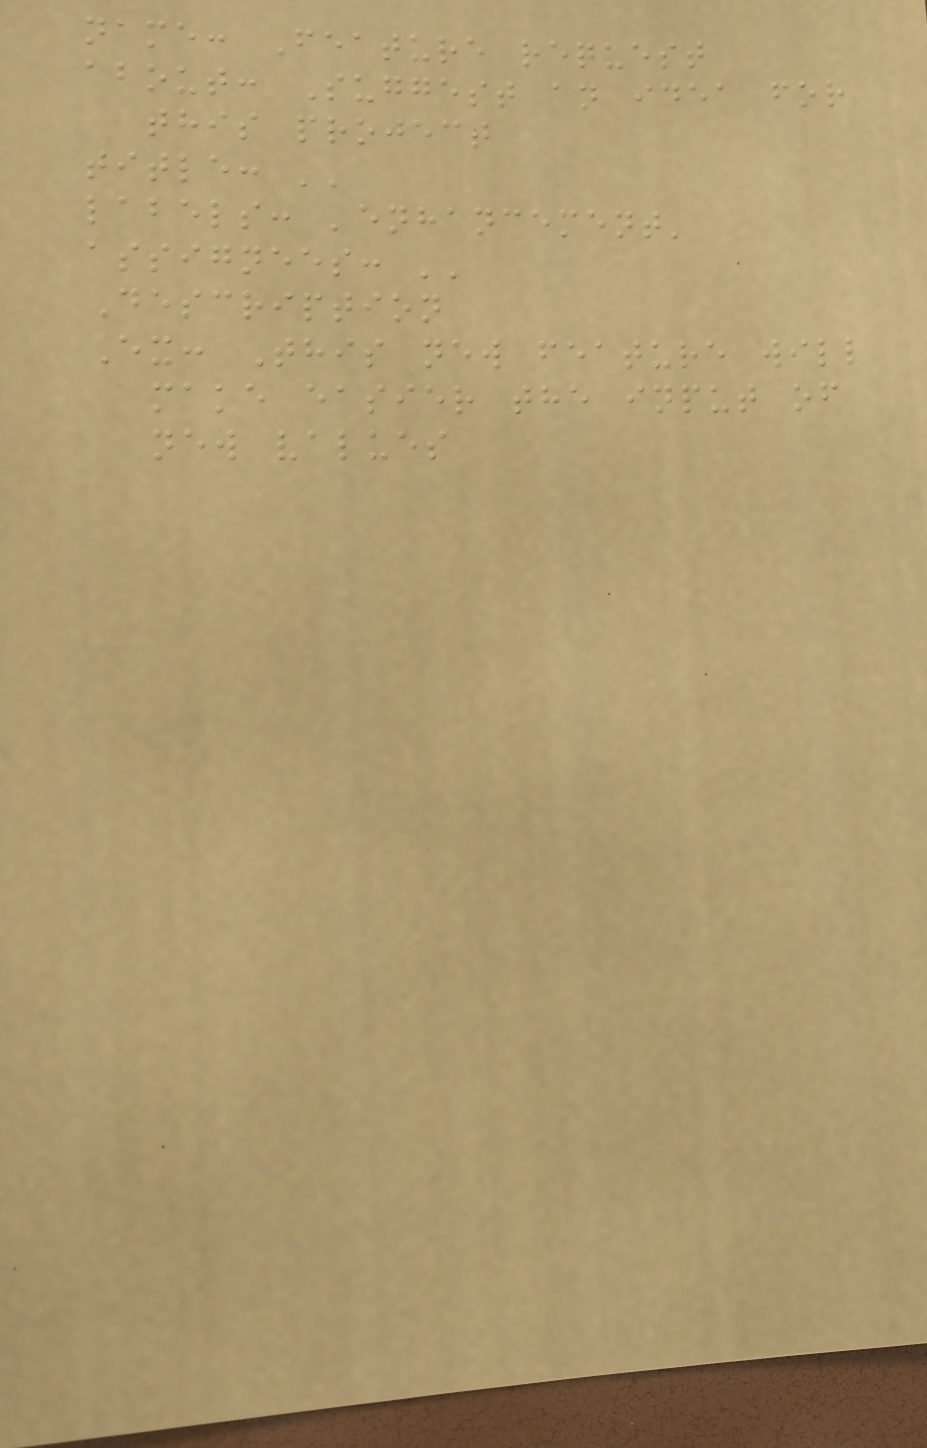name: Feature request
about: Suggest an idea for
this project
title: ''
labels: 'enhancement'
assignees: ''
Description
Ex: This new feature will
make easier the input of
new values
